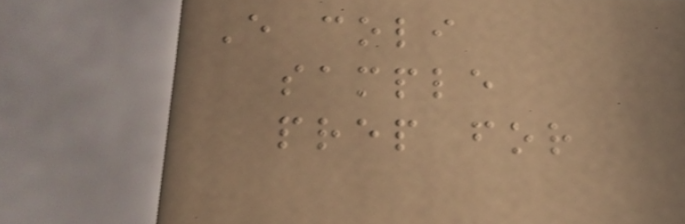E coli
sample
prep for
